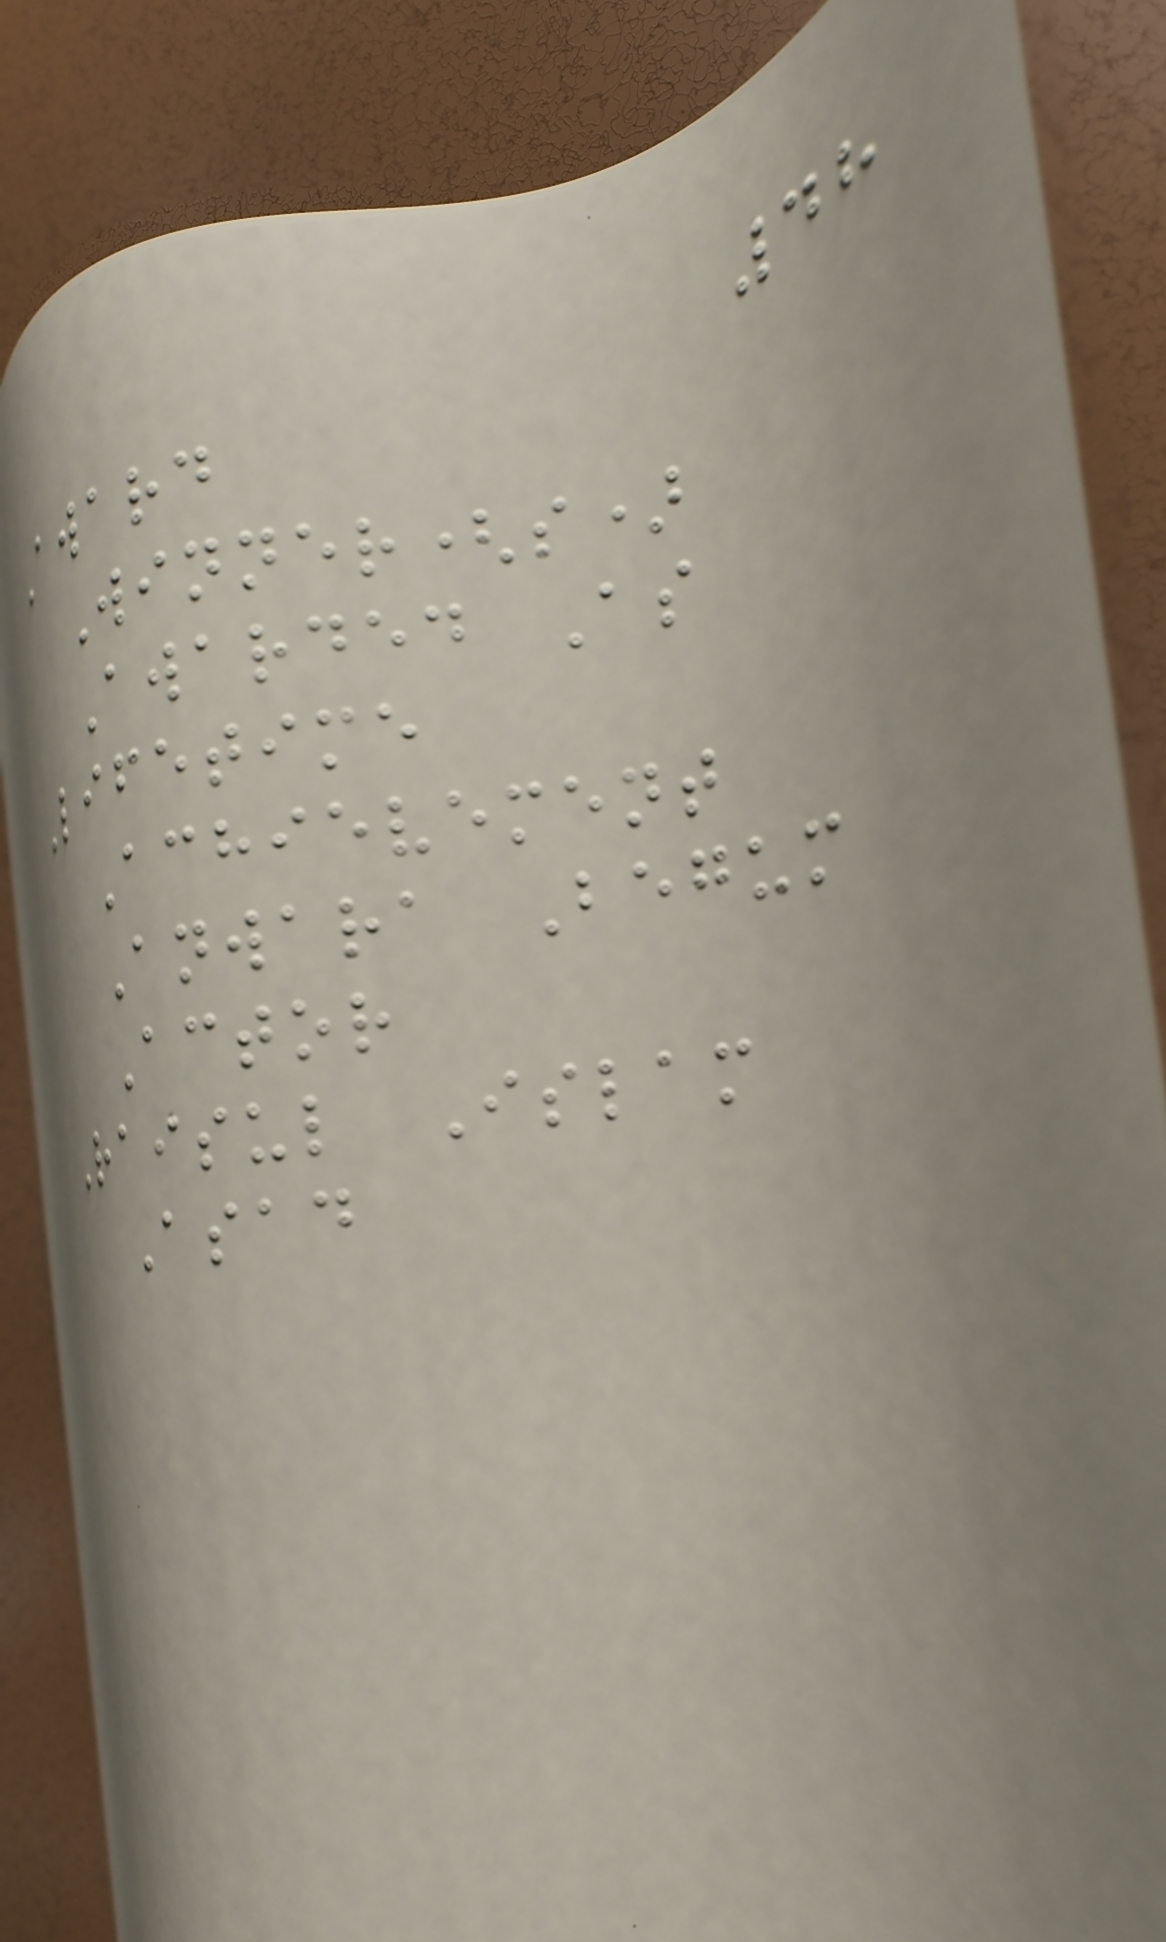48
Award
Winner(s)
Awarded As
Lifetime
Achievement
Anwara Begum
Actor
Raisul Islam
Asad
